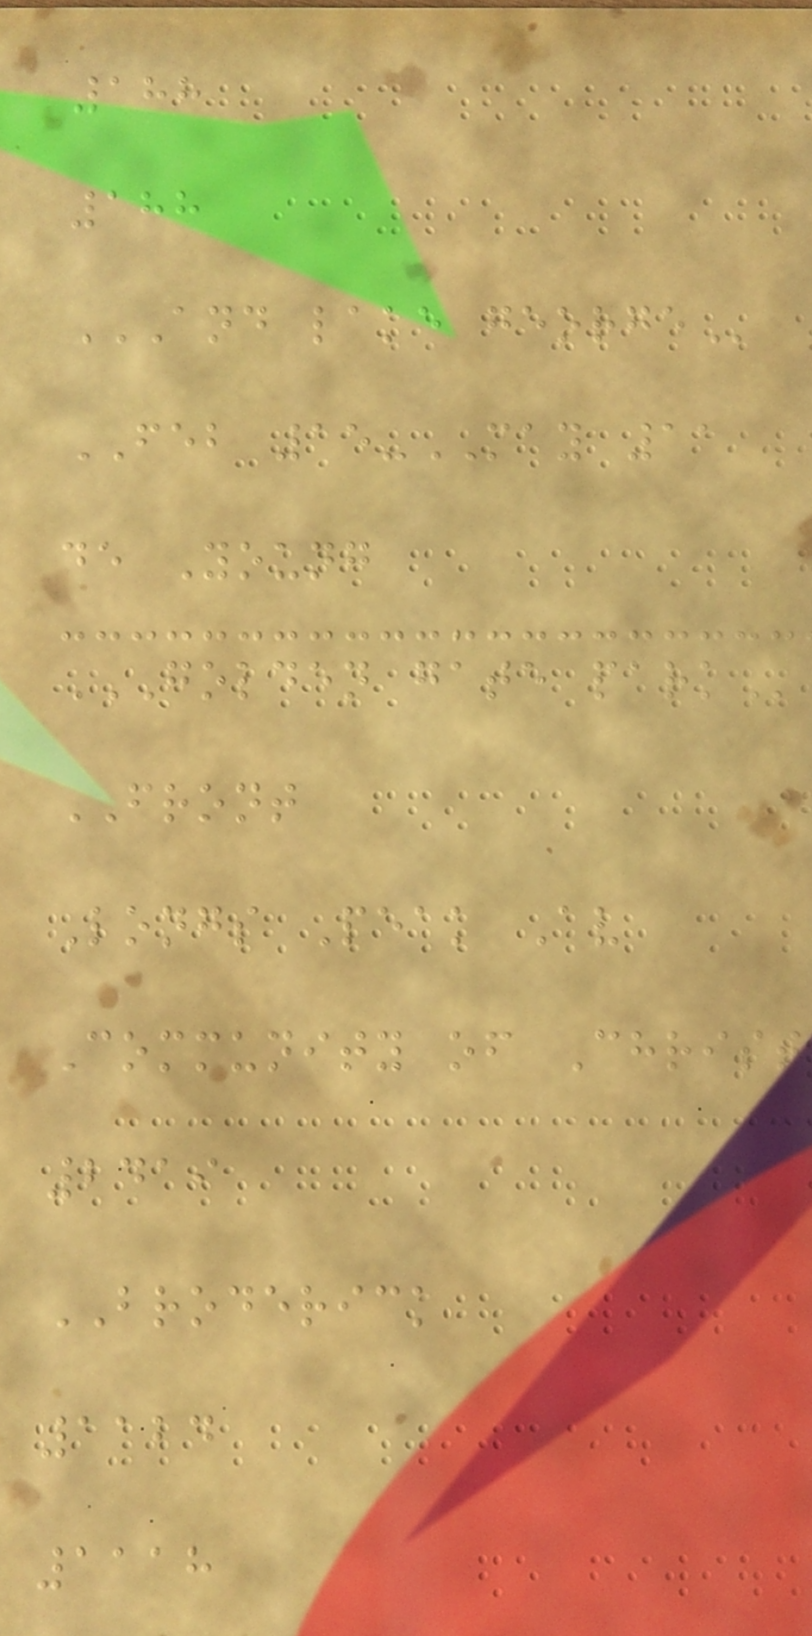188
188
AND LAKE GEORGE
FEB 15-MAY 11
de Young
GOLDEN GATE PARK
FRONT
Longs Peak Av
Community of Christ
2419
BRODERICK
1124
1118
